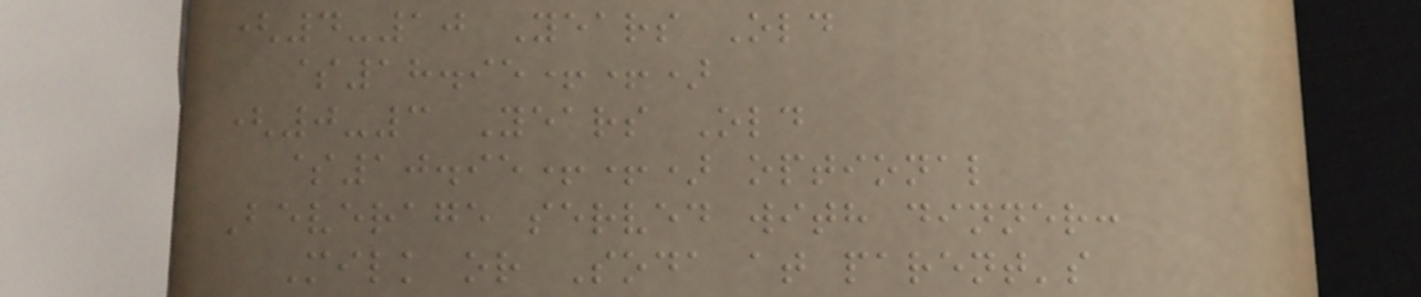(4-10 Years Old
$18.95++)
(0-3 Years Old
$10.95++) optional
Beverage served with dinner:
Milk or Soda at parent's
